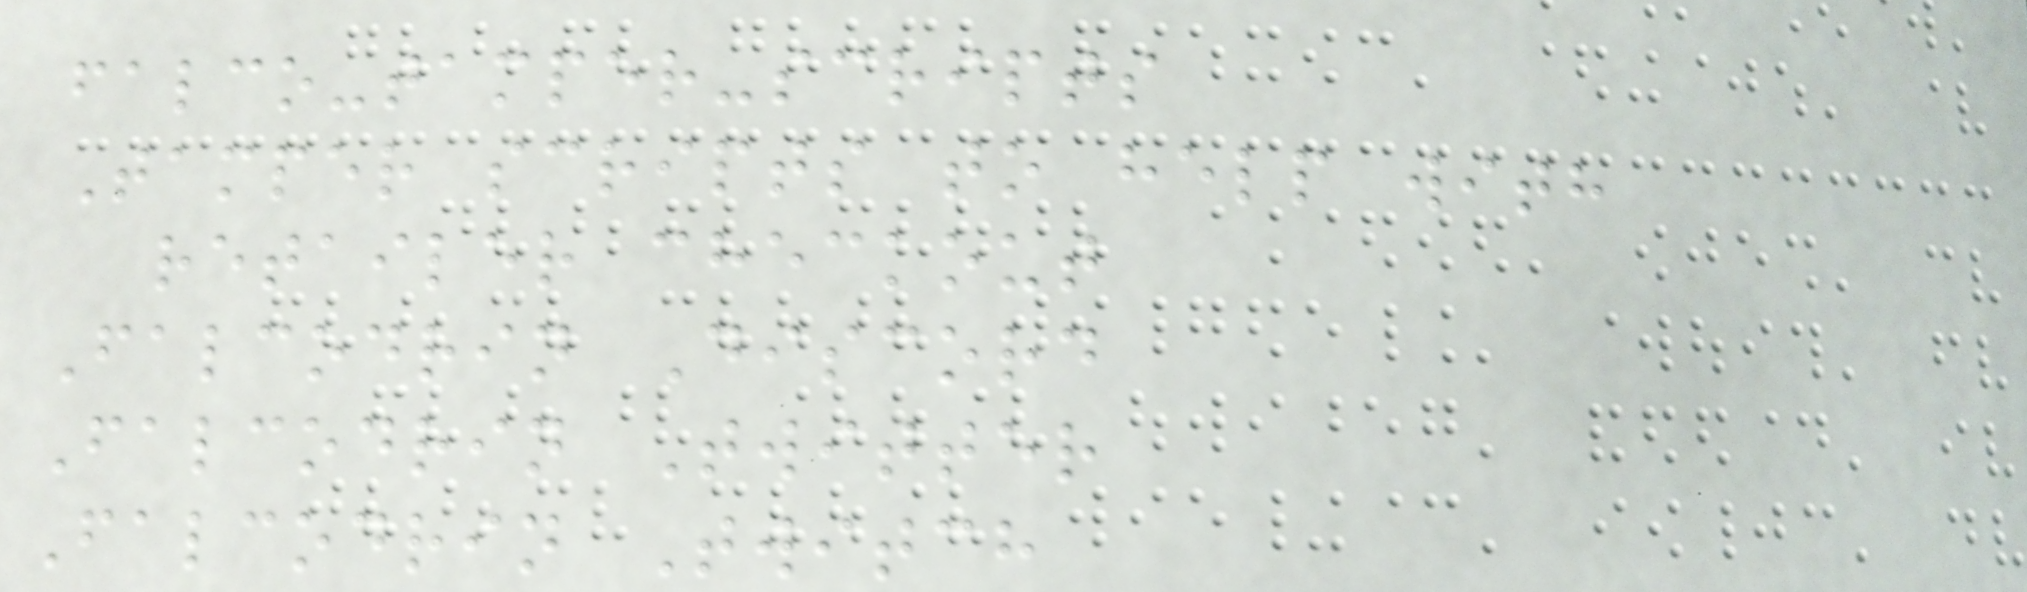falco-tamper-scripts
Tamper scripts to help with
retailer checkout
Falcodrin Discord
Falcodrin Twitter
Falcodrin Twitch
